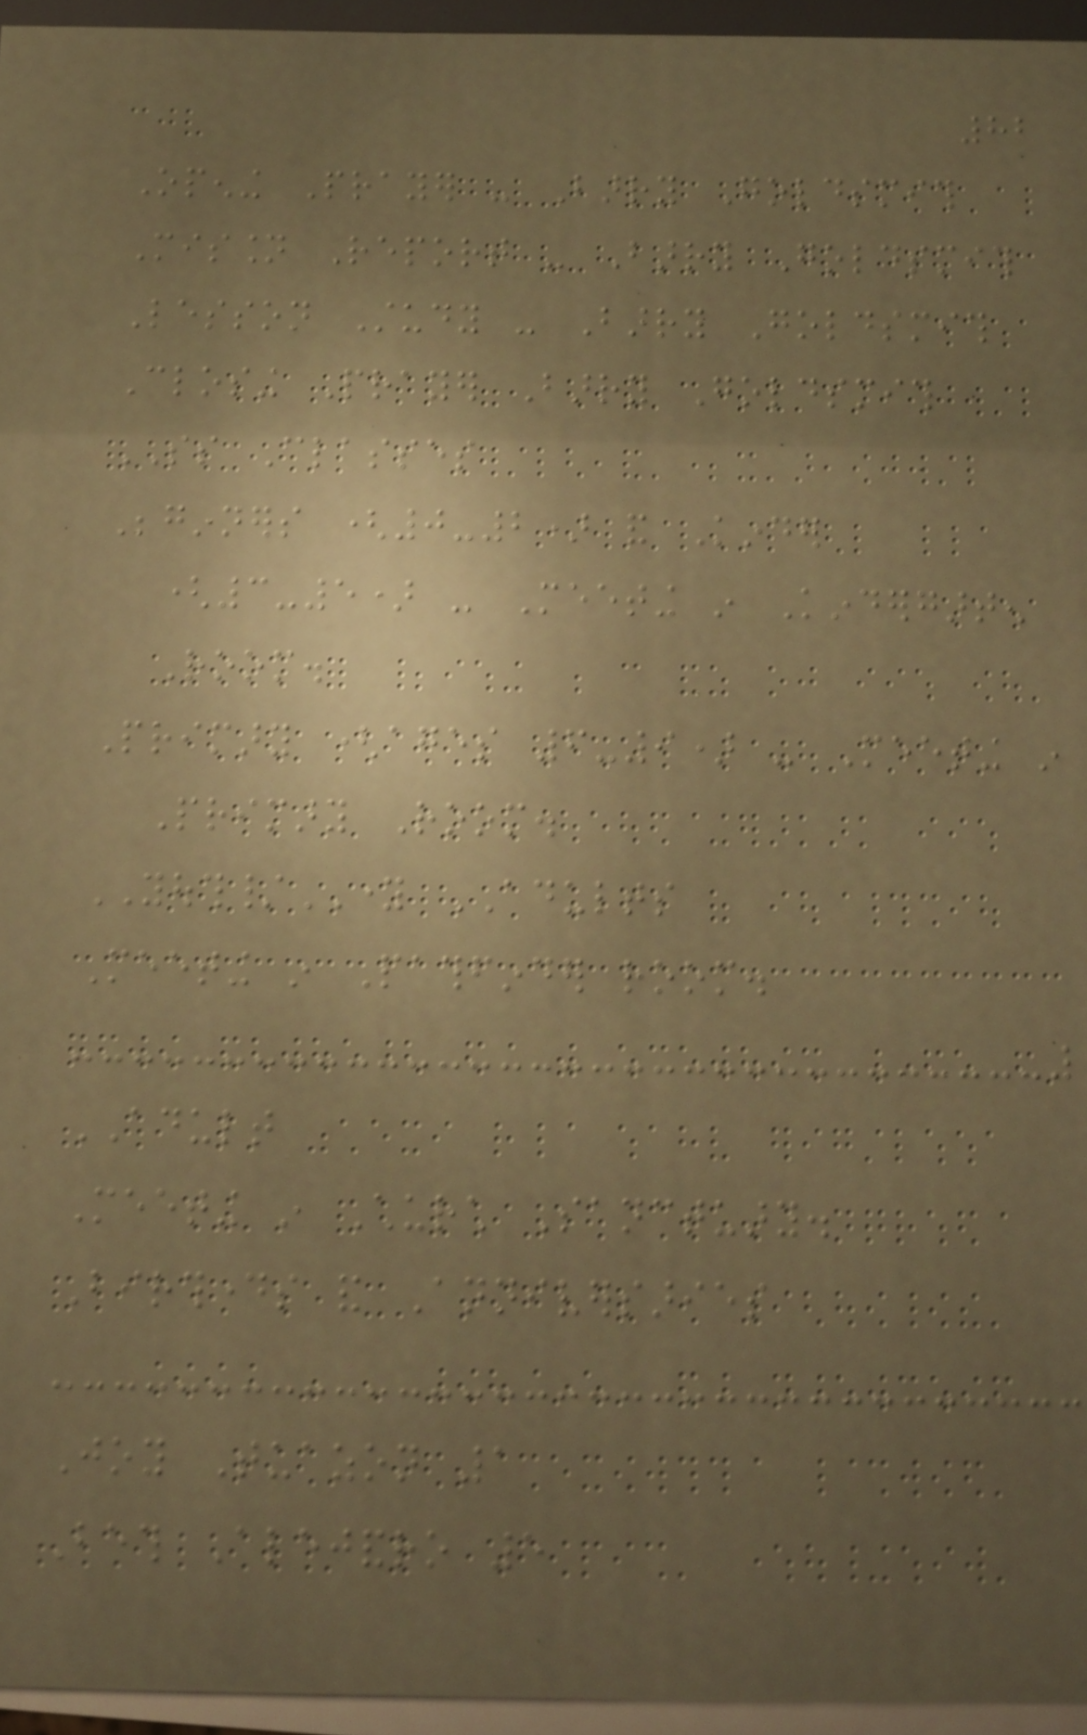82
Opening Prayer - Barry Goldsmith
Mission Report - Barry Goldsmith
Lesson Study - Barry Goldsmith
Closing Prayer Barry Goldsmith
SS Classes
Beginners (0-2) and Kinder
(3-5) - Meeting in Kindergarten
Room.
Primary (ages 6-9) - Meeting in
Primary Room.
YOUTH/YOUNG ADULTS
Meeting in Pathfinder room.
ADULT
Meeting in Church Sanctuary.
Birthdays and Anniversaries
Joy Tuazon 1
Beth Alejandro 5
